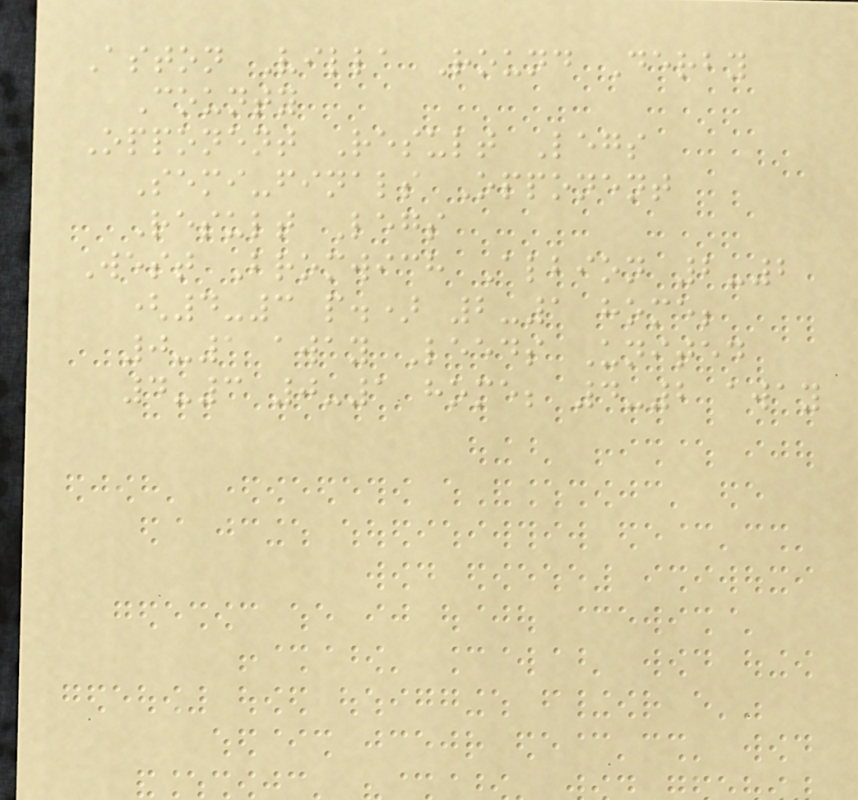Aston Villa Round Derby
County
Opponent Result Legs
Semi-finals Opponent
Result Legs
West Bromwich Albion 2-2
(4-3 p.) 2-1 home;
0-1 away Leeds United
4-3 0-1 home; 4-2 away
